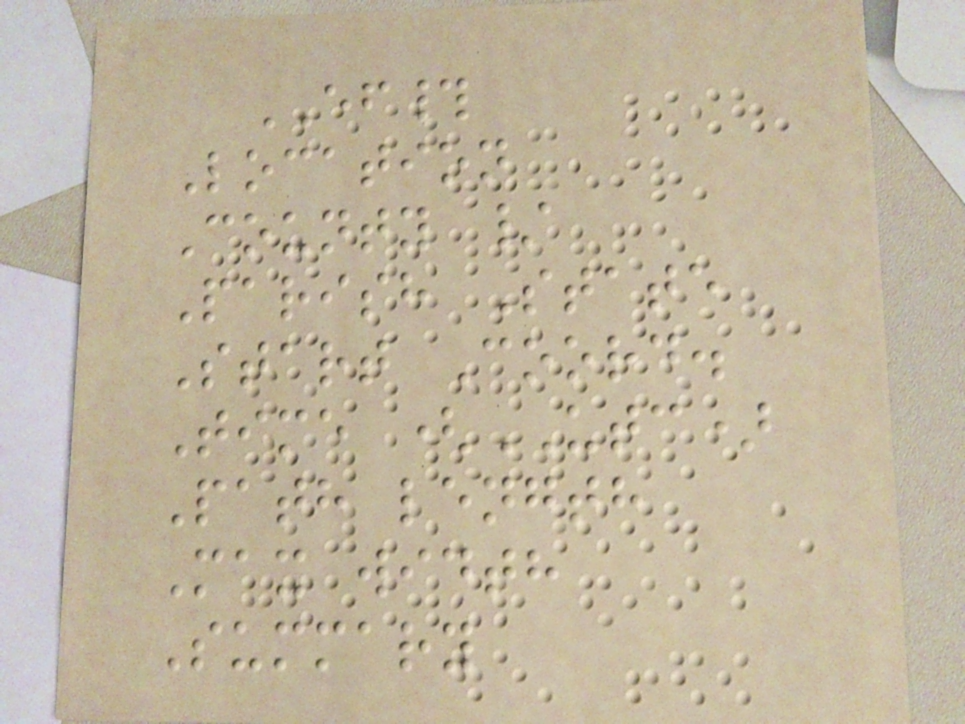EF#
Location
County /
Parish State
Start Coord.
Time (UTC)
Path length
Max width
Summary
